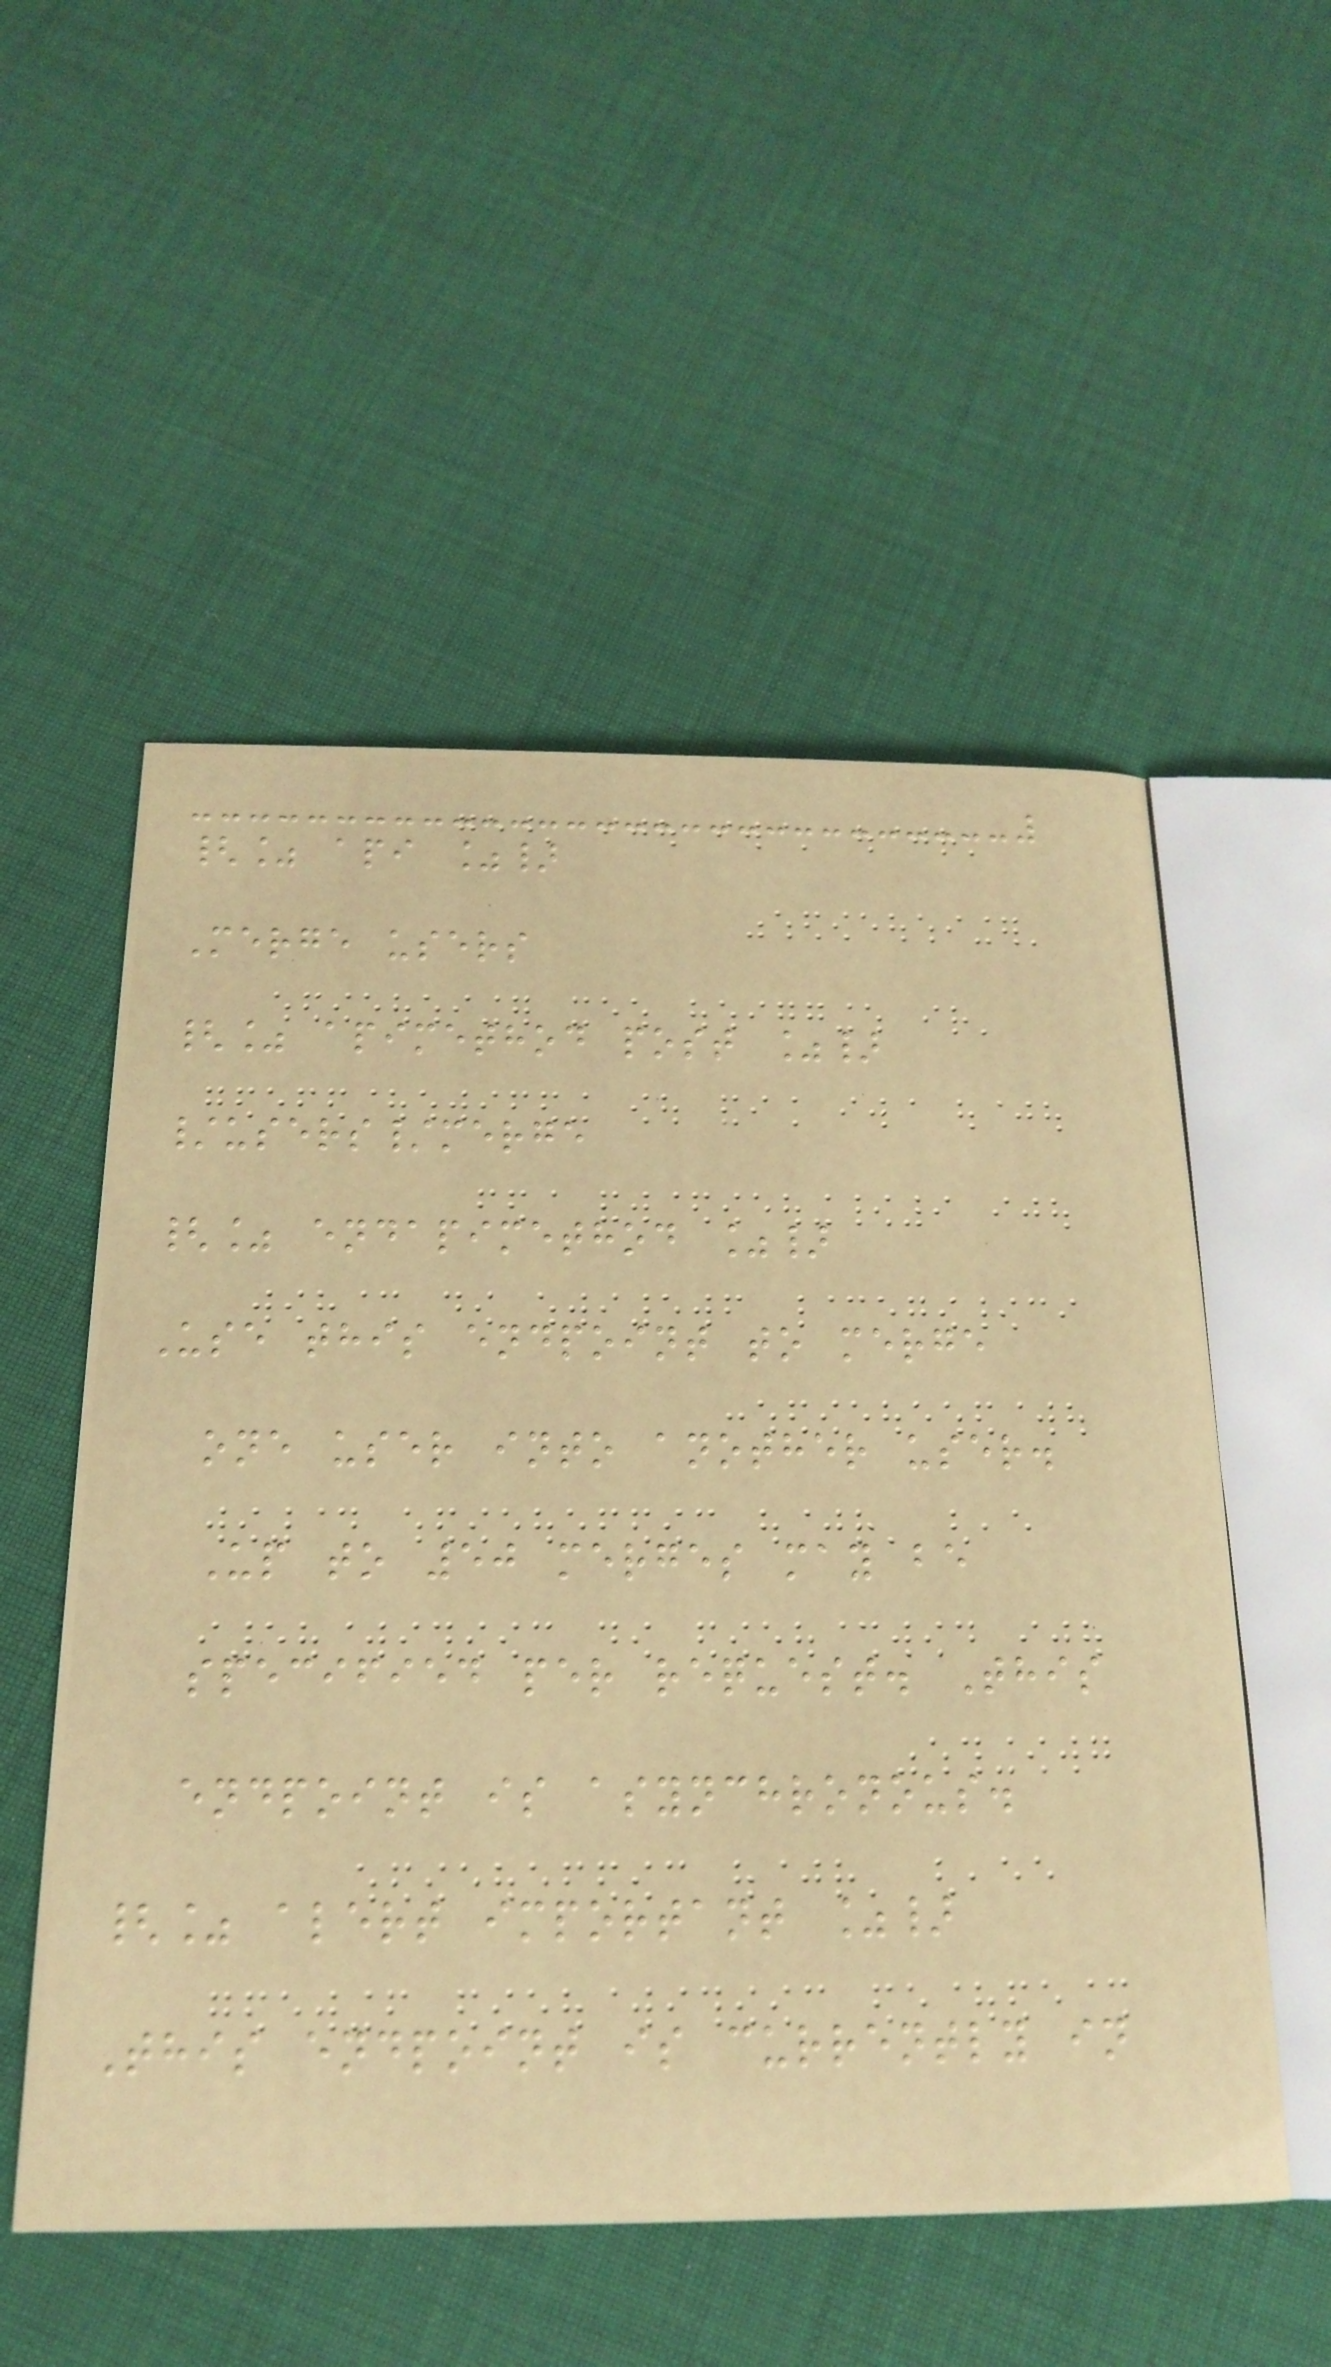{% api %}
Merge users
{% apimethod post %}
/users/merge
{% endapimethod %}
Use this endpoint to merge
one user into another user.
Up to 50 merges may be
specified per request. This
endpoint is asynchronous.
{% alert important %}
This endpoint is currently in
